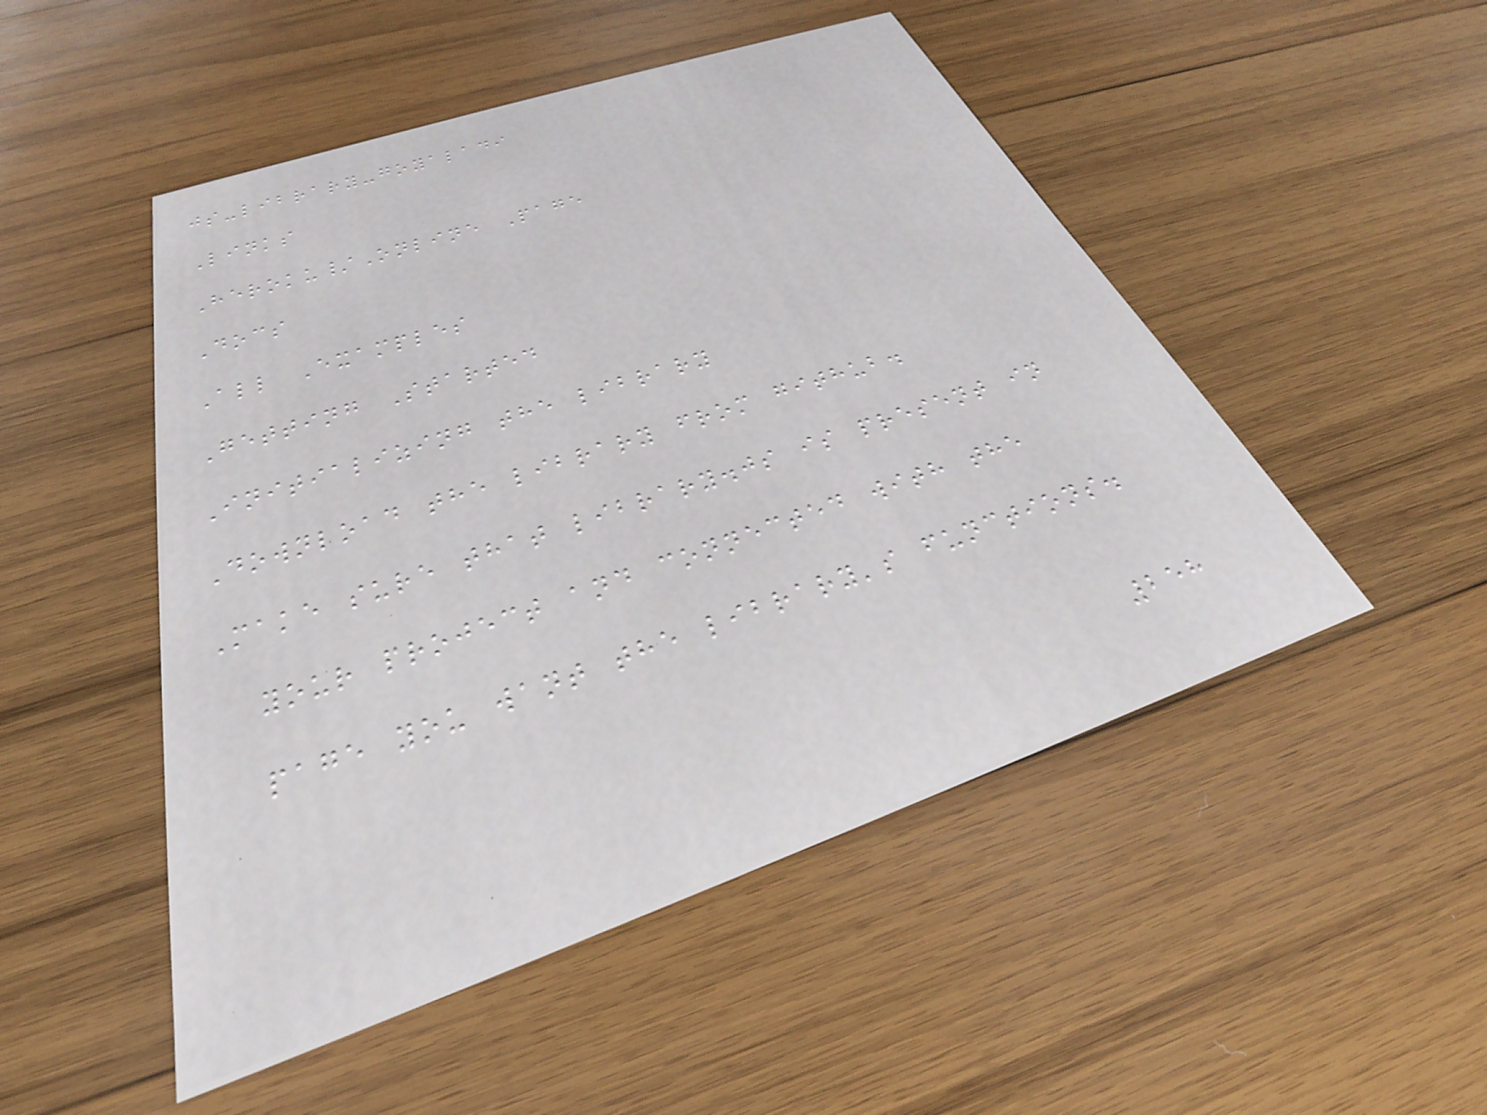js-library-goyaladi
Links
Heroku/Online Page
Docs
All Examples
Getting Started
Initializing the library
Download the library from github.
Make sure that library.js is present in
your project and connected with the
page you want the library's functions.
258
